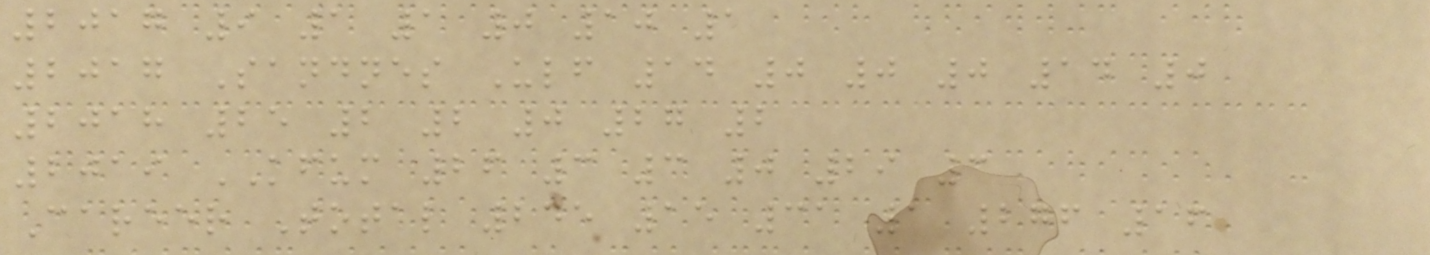2017 9 1 1 0 10 1
2017 Sandnes Ulf 14 0 0 0 14 0
2018 25 2 2 0 27 2
2019 KFUM 26 3 3 0 29 3
Career Total 245 15 31 1 276 16
